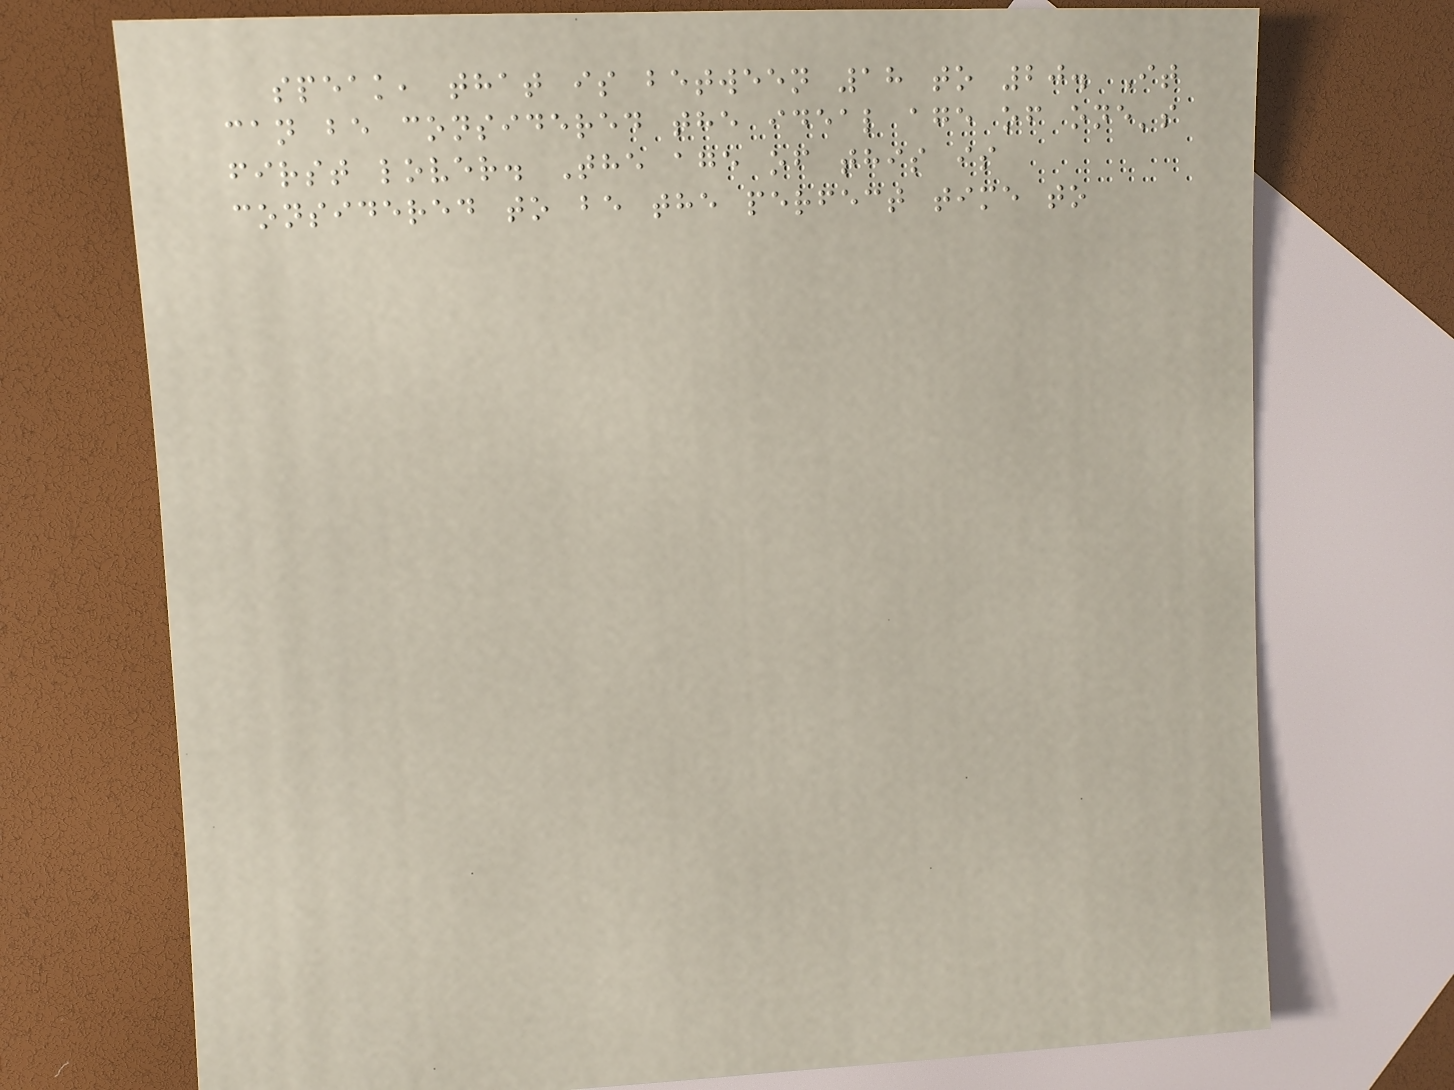speak, that is between 18 to 20. It
can be considered the ideal age of one's
first lover. The age of this is
considered to be the perfect time to
